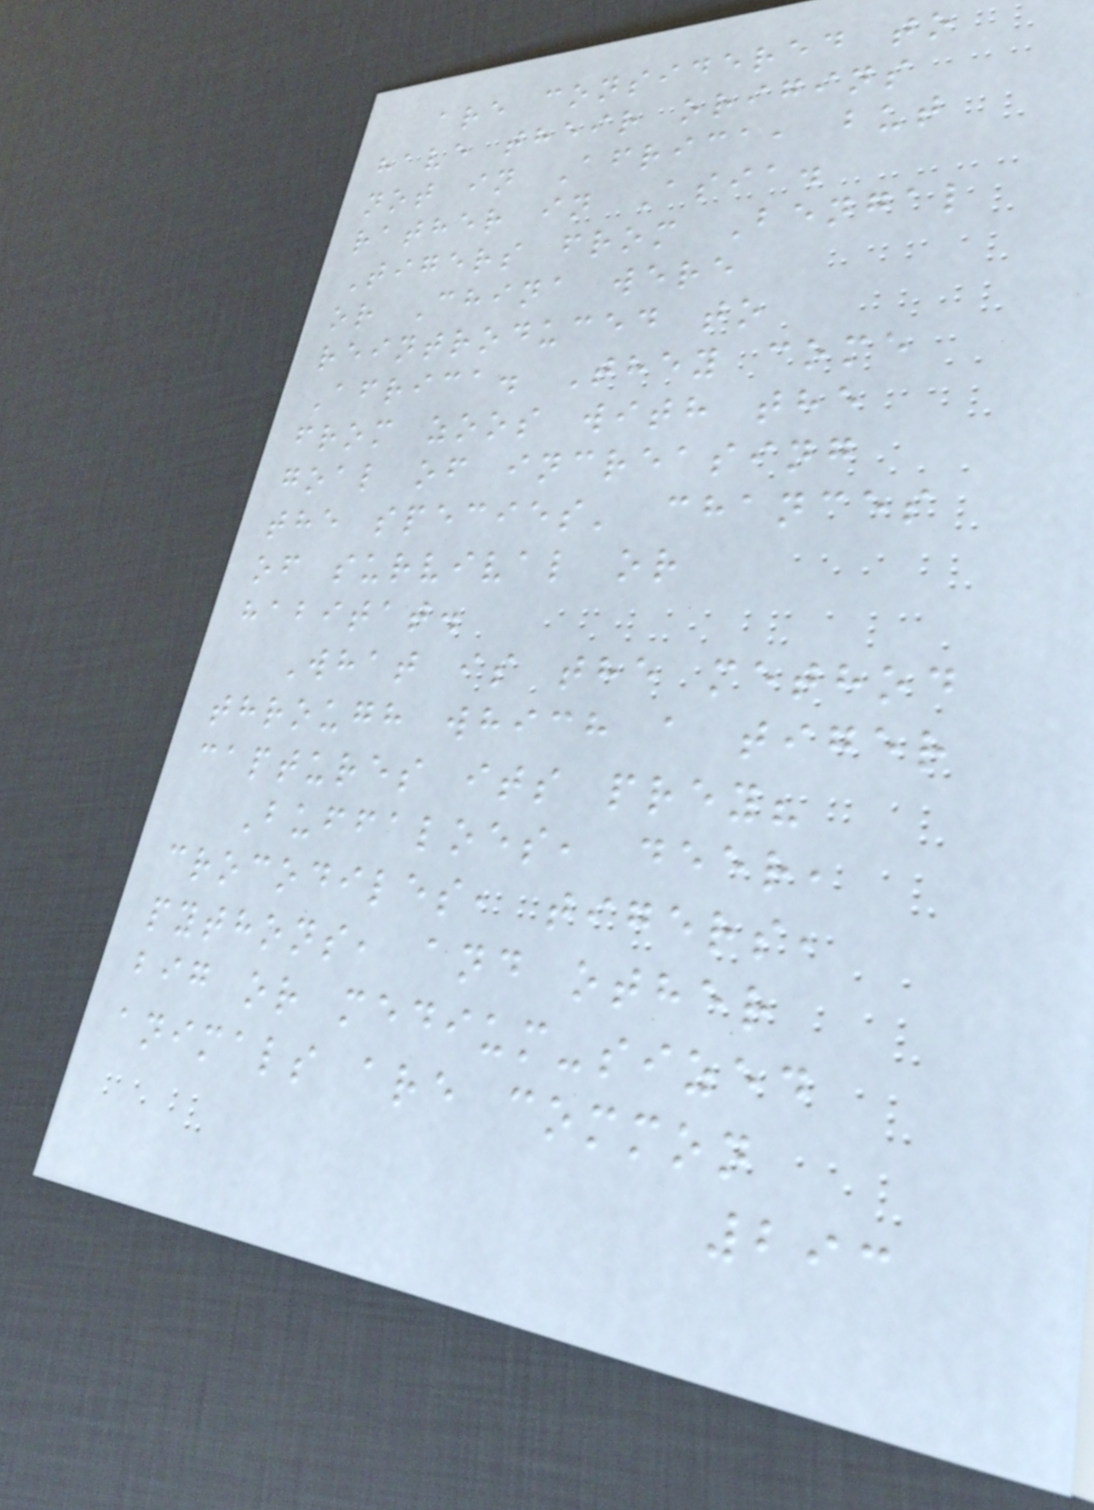are considered to
have their origins
not in Africa, but
rather in Asia.
Tigers from Bengal
or China were
reintroduced to
Africa. They come
from zoos with the
goal of increasing
the species' chances
of survival or
habitat.
What is the method
through which a tiger
captures its prey?
Buffaloes, deer,
crocodiles, tigers,
pythons, and other
big or medium-sized
animals are common
293
